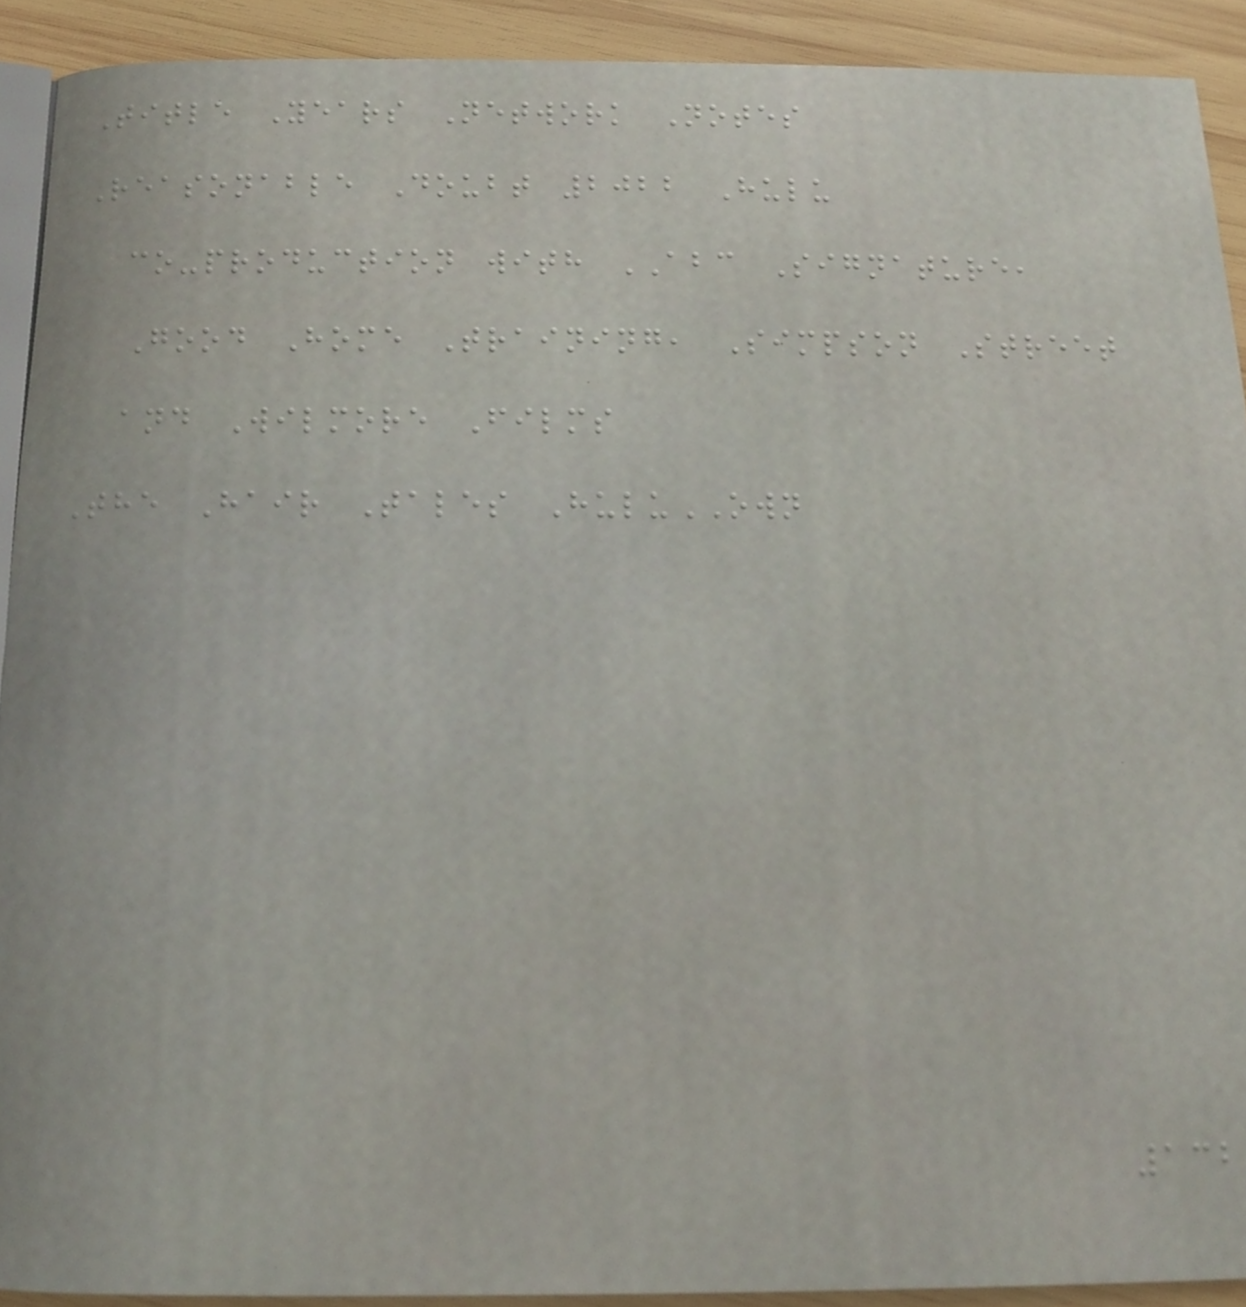Title Years Network Notes
Reasonable Doubt 2022 Hulu
co-production with ABC Signature,
Good Home Training, Simpson Street
and Wilmore Films
The Hair Tales HuluOWN
132
